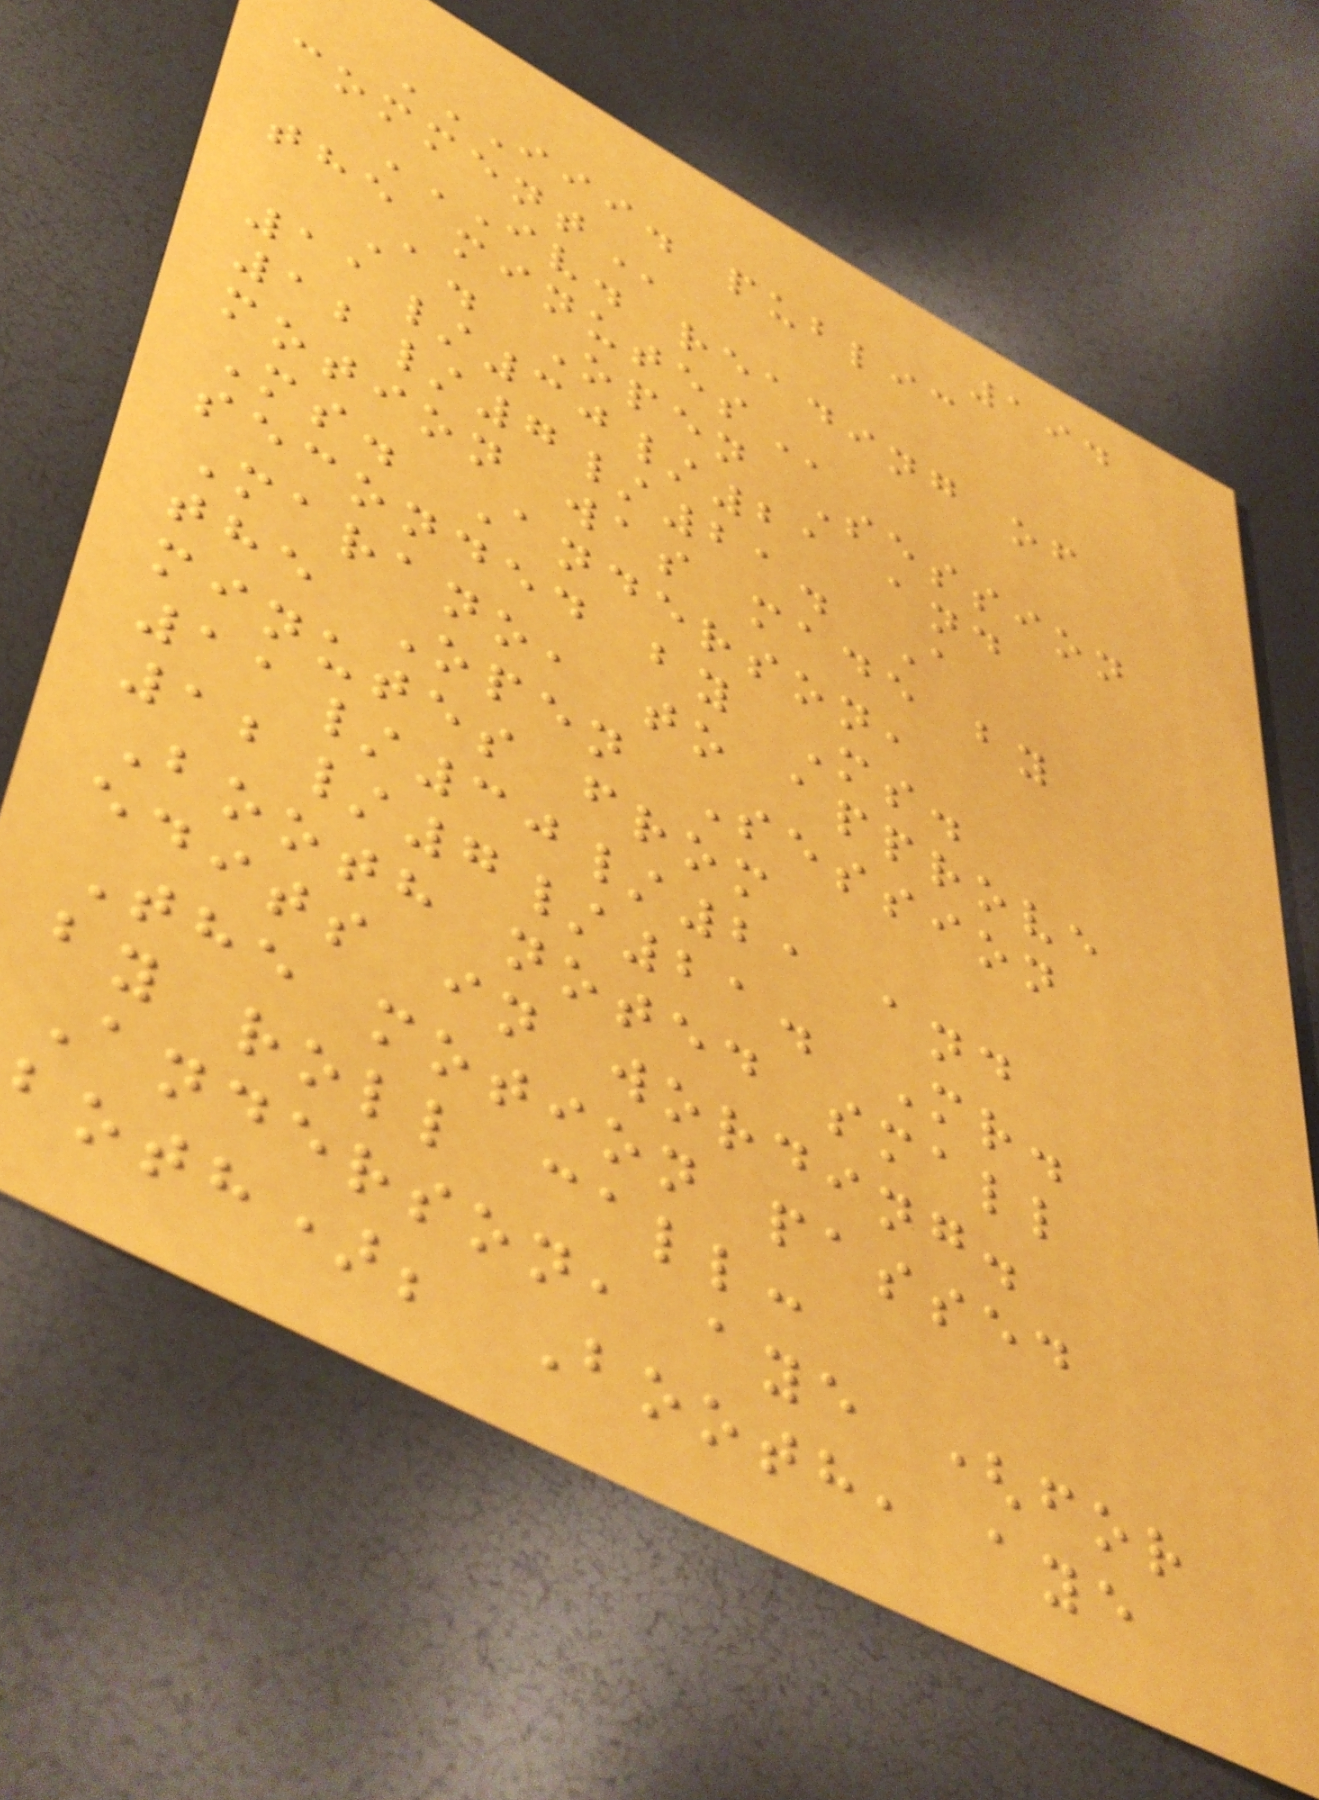194
III. PUBLIC
COMMENT
IV. READING OF
THE MINUTES
A. Open Session
11/30/21 and
12/7/21. A
motion was made by
Ms. Anderson,
seconded by Ms.
Marano, to approve
the Open Session
minutes from
11/30/21 and
12/7/21. Mr.
Booth noted small
edits in wording.
The motion passed
by roll call:
Anderson, aye (for
both); Booth, aye
